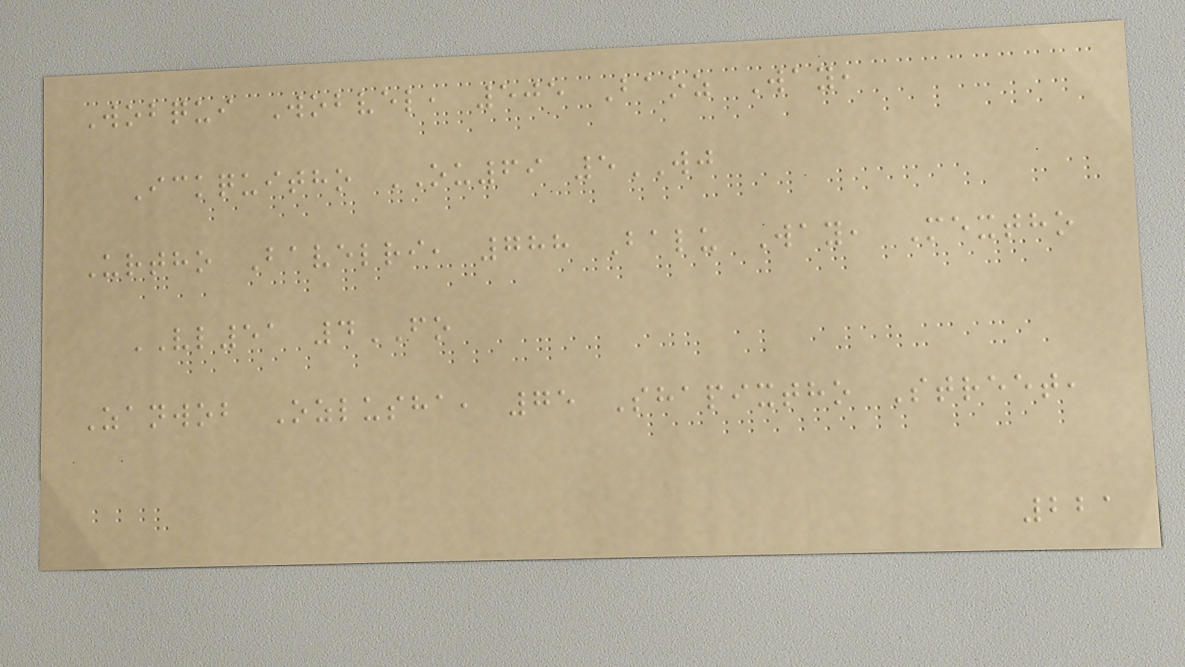Wobqui Wobvel, 505 Baoz Way,
Ickquitho OU69 5WJ
Urtho Bavelri, 788 Balu Way, Mextho
VL51 4FO
Zanwob Ozlusha, 75 Shapixtho Street,
221
